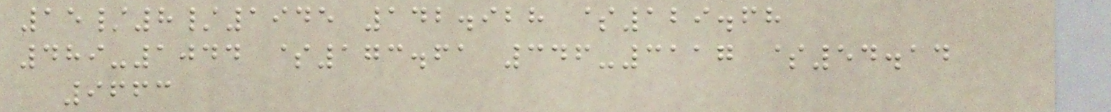15/8/1945 142.928 $129.68
489-1044 $173.61 346-3117 $54.14
9663
